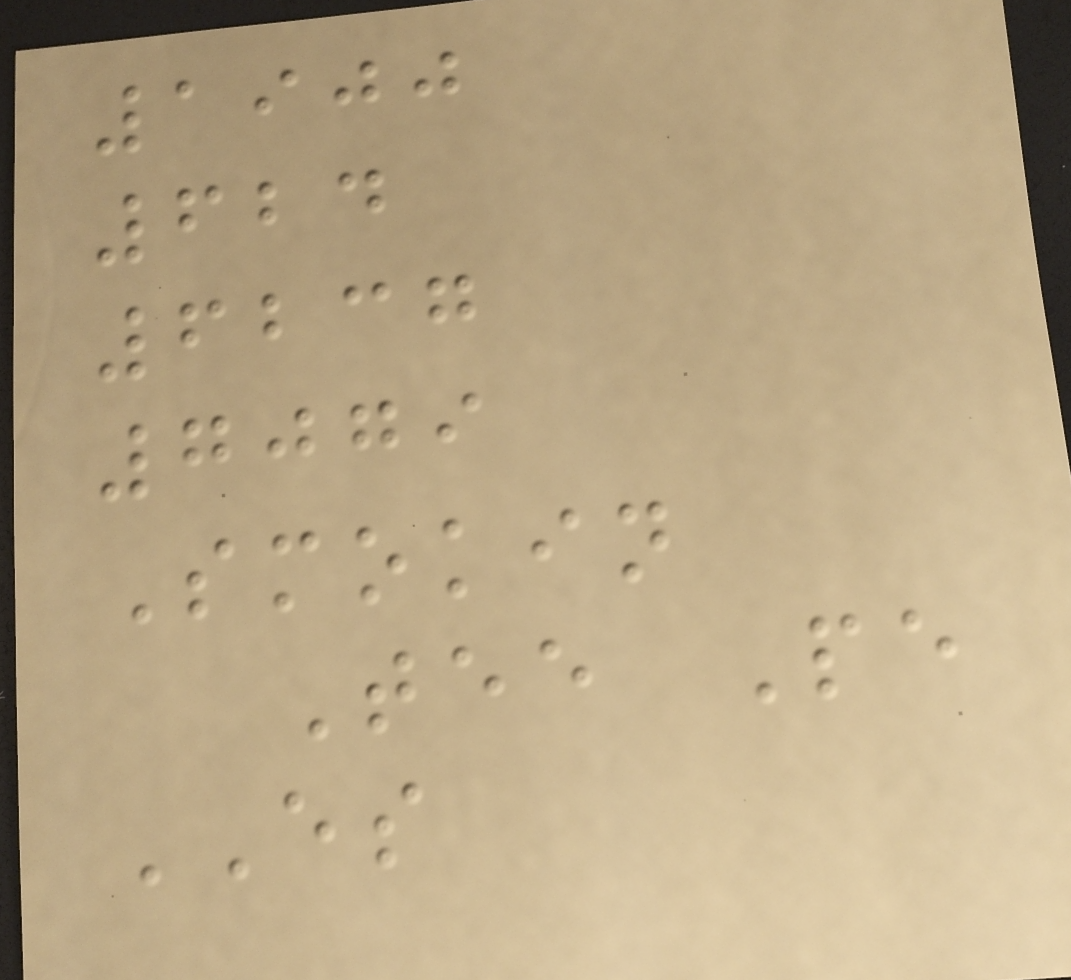1900
624
6237
7079
Smokin
Tee Pe
ES
